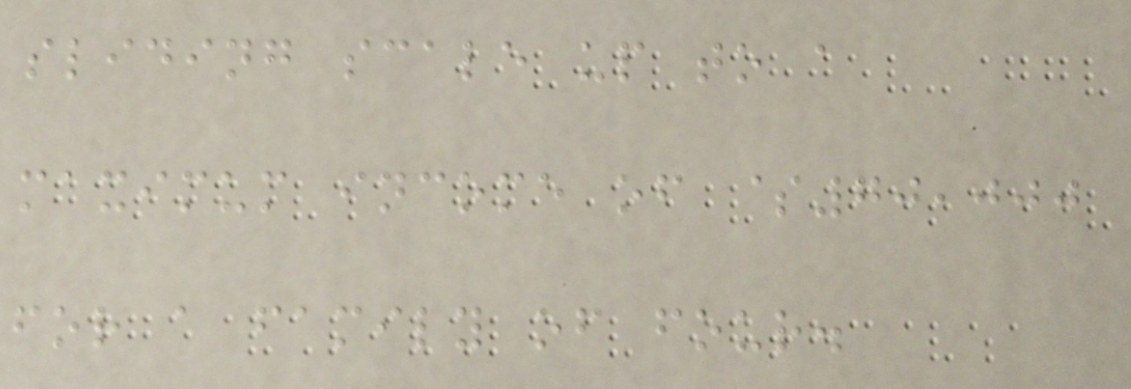sliding scale up to a
maximum income of $70,000
for a family of four.
